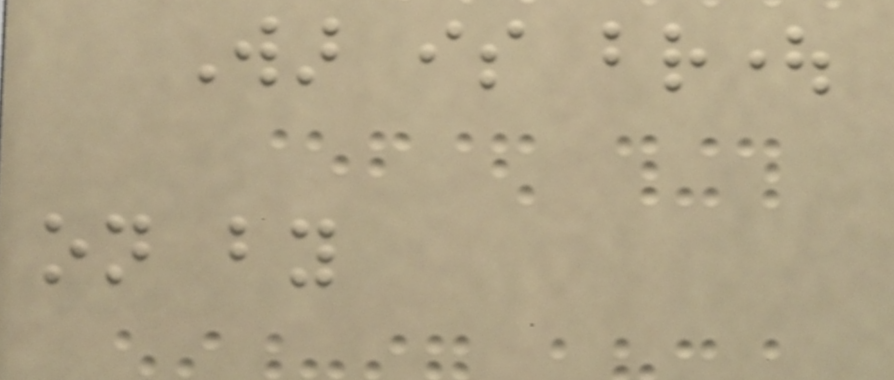War is brought
on by
